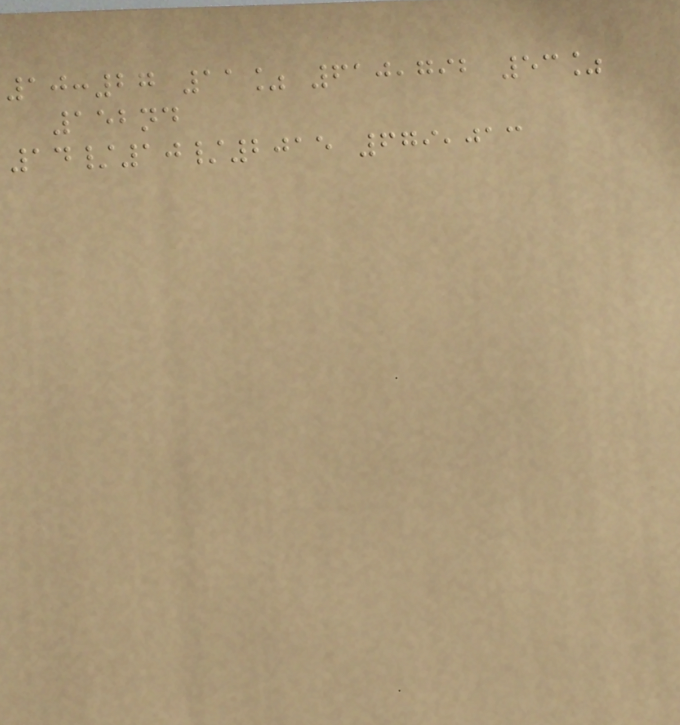10:27 11% 610,792 53%
152nd
14/10/2015 679,013
